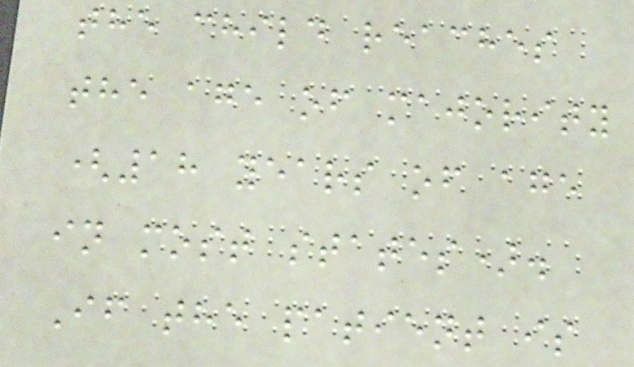the child reaches
the age of majority
(18 years of age
in most states).
If the patient is
